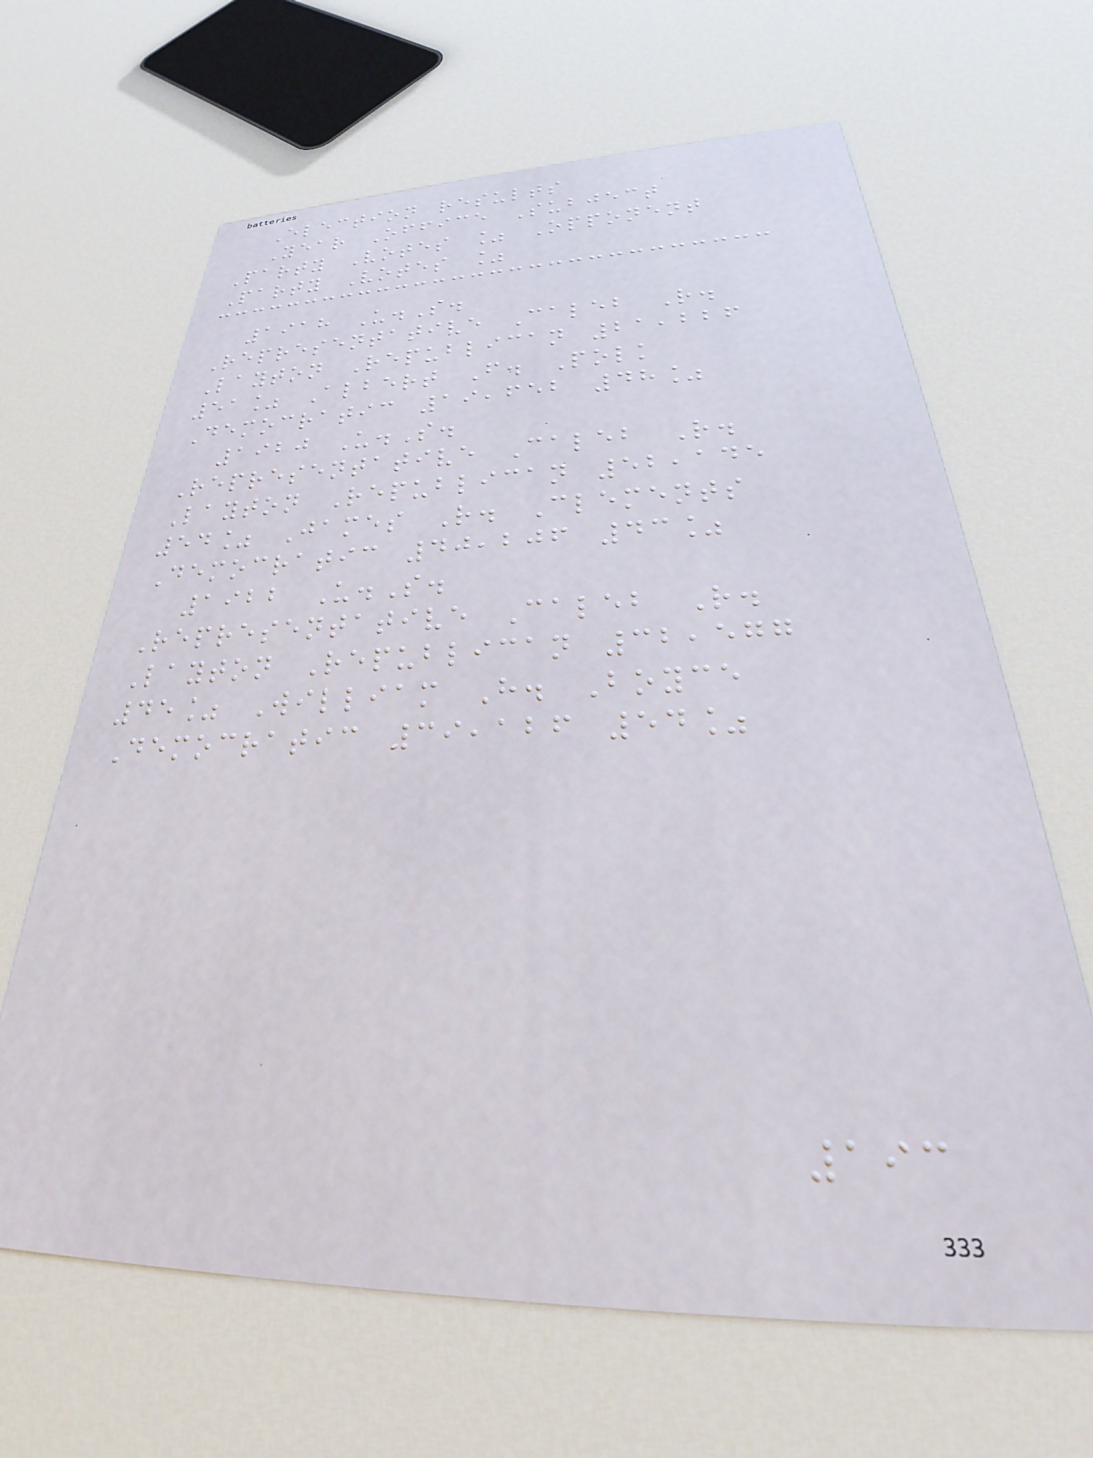Election results
Year Office Subject
Party Votes % Opponent
Party Votes %
1918 U.S.
Representative Caleb R.
Layton Republican 21,226
51% Albert F. Polk
Democratic 19,652 48%
1920 U.S.
Representative Caleb R.
Layton Republican 52,145
54% James R. Clements
Democratic 40,206 43%
1922 U.S.
Representative Caleb R.
Layton Republican 32,577
45% William H. Boyce
Democratic 39,126 54%
193
